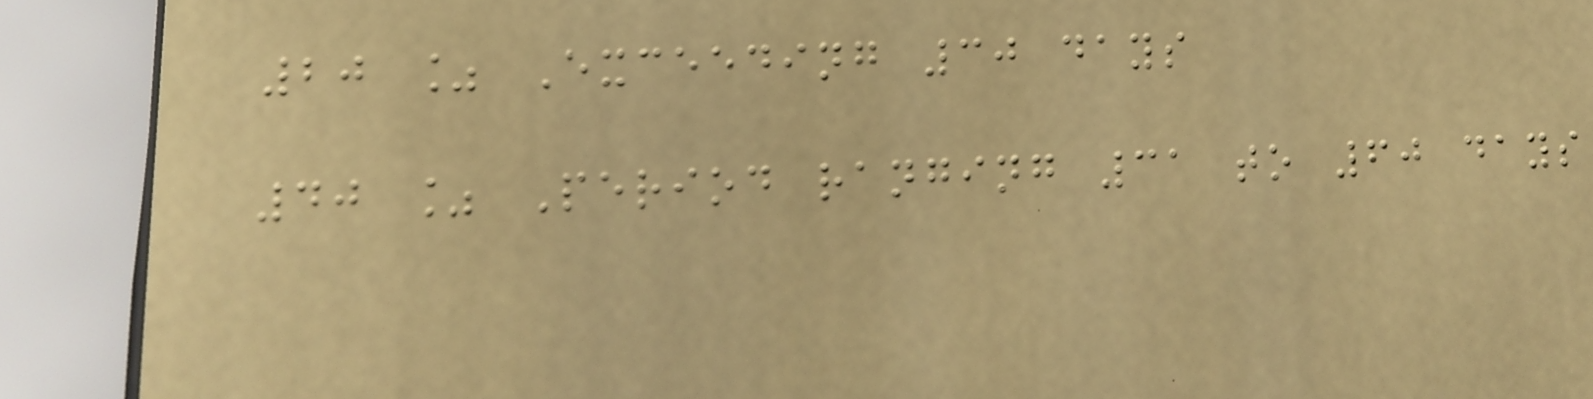20 % Exceeding 30 days
40 % Period ranging 31 to 60 days
